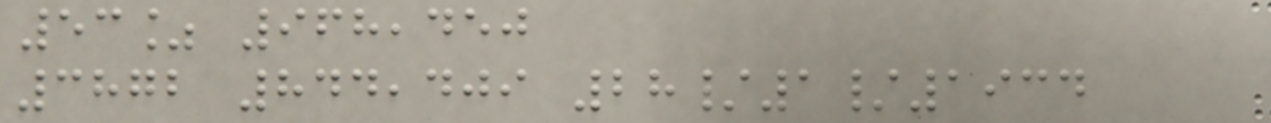53% 968,450
3872 844,409 28/1/1934
